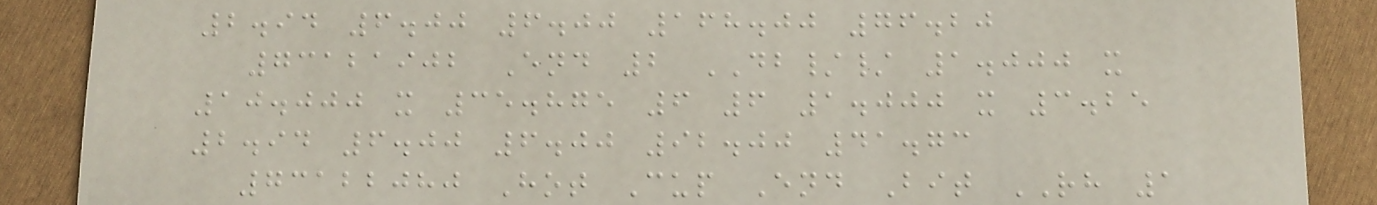2.94 6.00 6.00 168.00 76.20
73121902 End 2 DB// 1.000 x
10.000 x 35.875 6 6 1.000 x 3.25
2.94 6.00 6.00 92.00 41.73
73122080 Hot Cup End Bit RH 1
